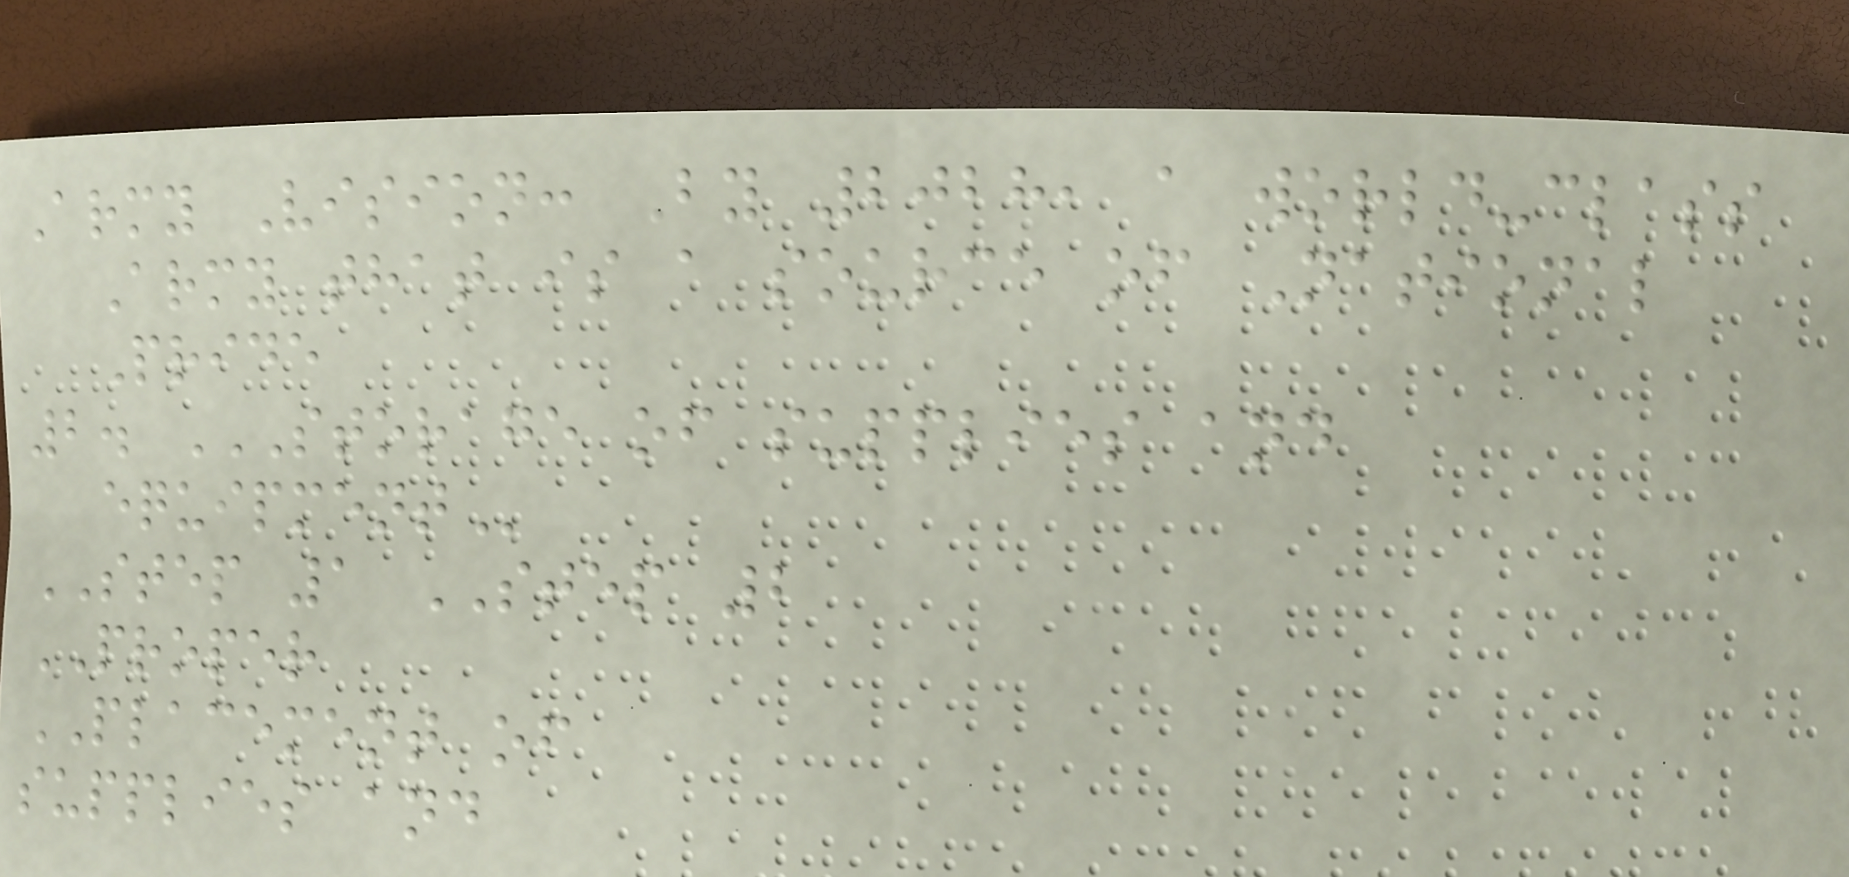Army Vision: By 2028, a world-class
Army that is a source of National
Pride
2. STORAGE OF SUPPLIES AND
EQUIPMENT
STEP 1 STEP 2
PROPER
PLACEMENT of
supplies and
